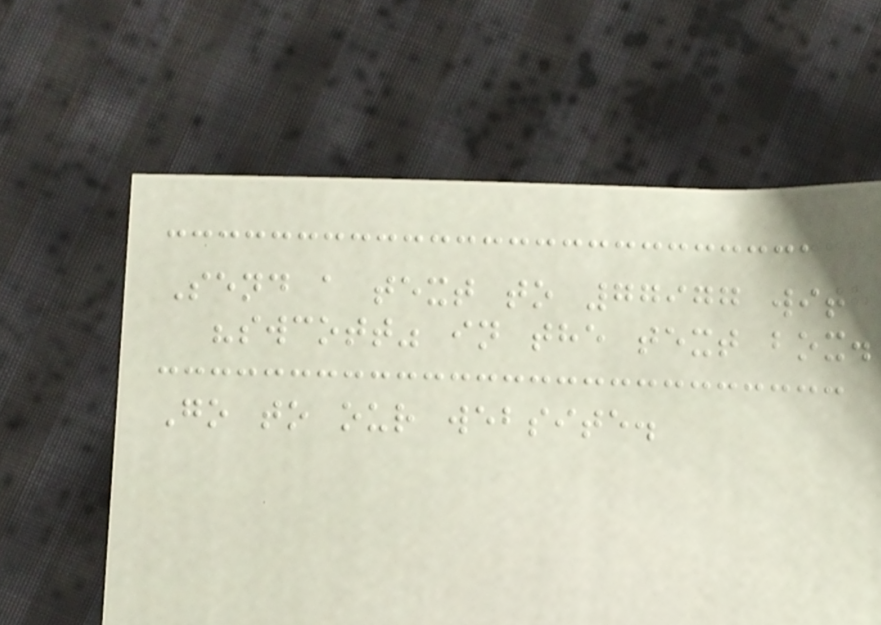Send a text to 77977 with
"swcott" in the text box.
Go to our website.
